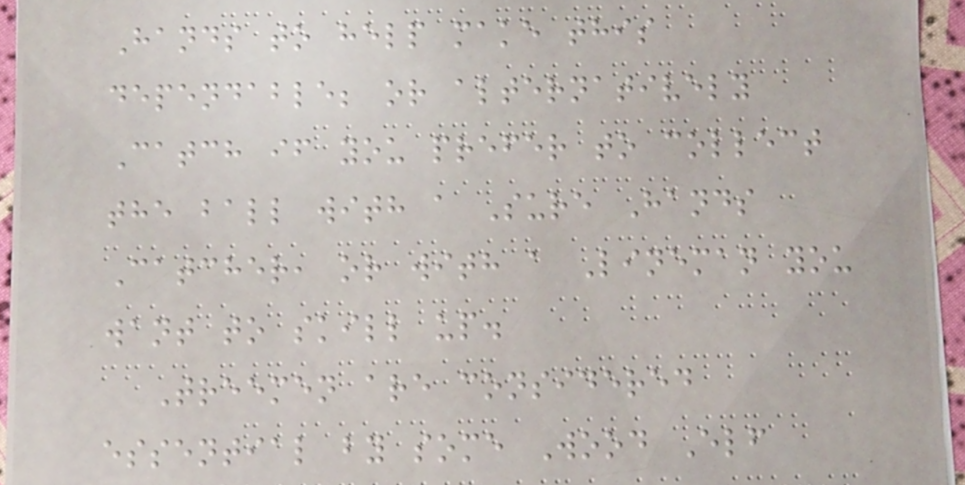Hands to help make this
dependable; or alternatively
Catch if you prefer to collect
the ball with a Sure Hands
Catcher, or with a Lineman you
want to skill up.
Treemen are considered
essential by some Wood Elf
